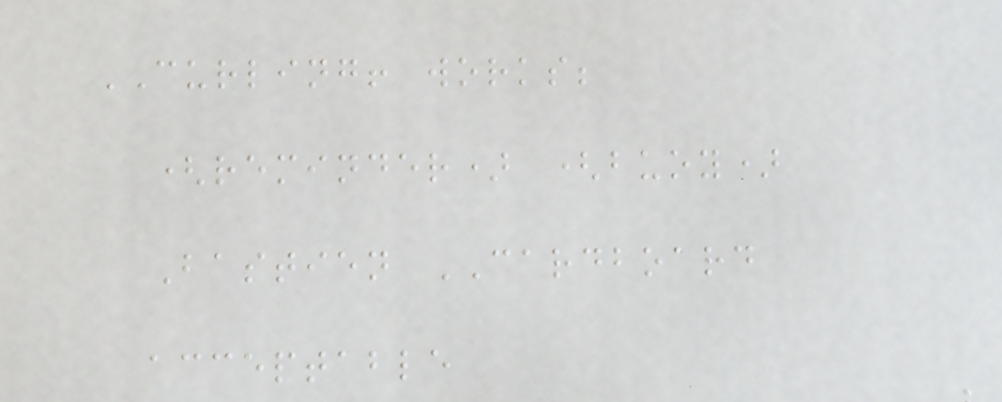CURLING! works;
(reminder) (buoy)
Bastien CARDBOARD
acceptable
